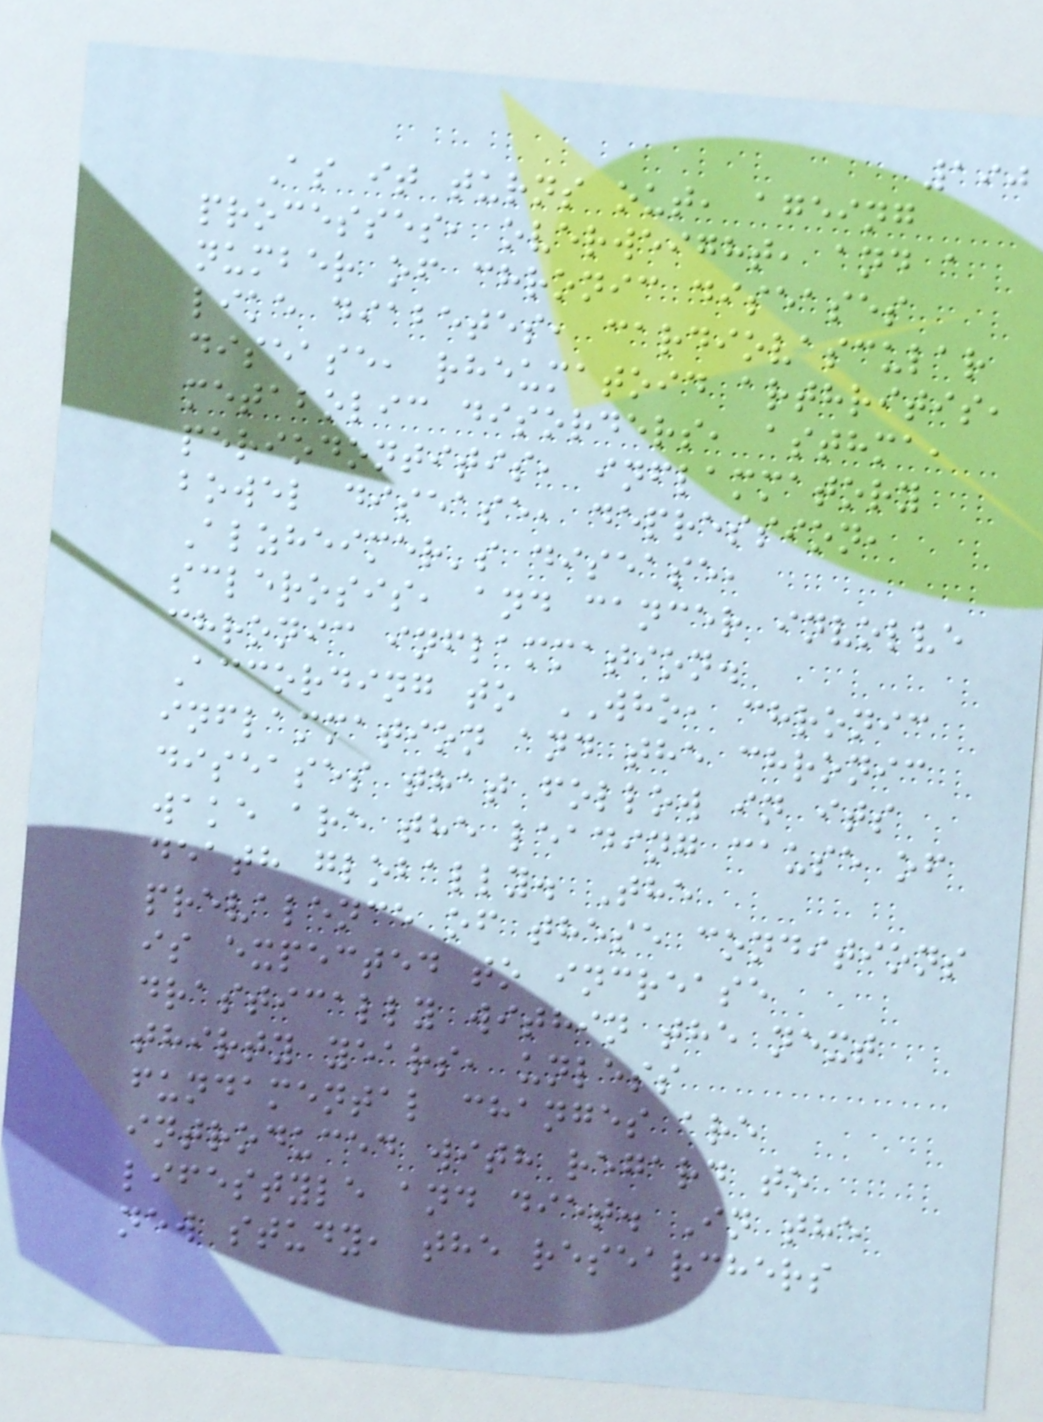190
As it turns out, ageing
processes, overweight, and a
number of chronic diseases
like diabetes, cardiovascular
disease, rheumatoid arthritis,
metabolic disorders, asthma,
periodontitis, inflammatory
bowel disease, depression,
Alzheimer's disease,
sclerosis, and cancer involve
chronic inflammation.
According to WHO, chronic
inflammation and the chronic
diseases that follow in its
wake are the leading cause of
death globally. The
prevalence of these conditions
is expected to increase
drastically within the next
thirty years, unless
fundamental changes are
introduced with regard to
lifestyle and diet. In the
new study, the researchers
